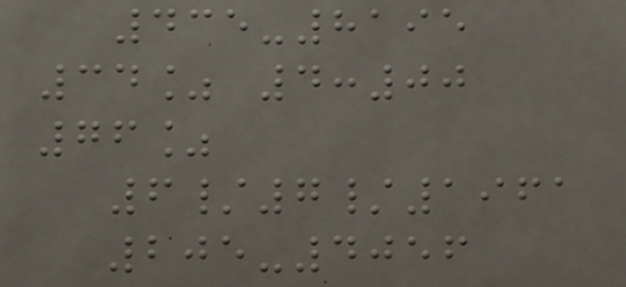435-8195
34% 4:00
76%
6/7/1961
205-4056
